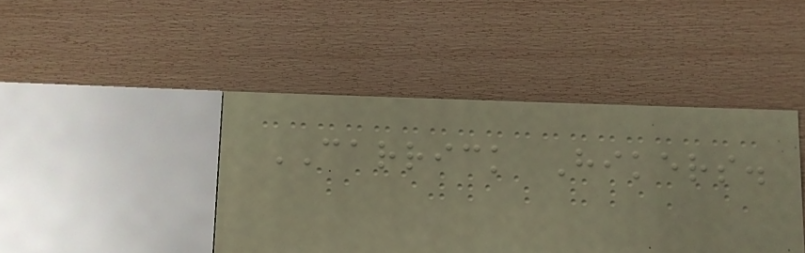CARRICK Hikers.
